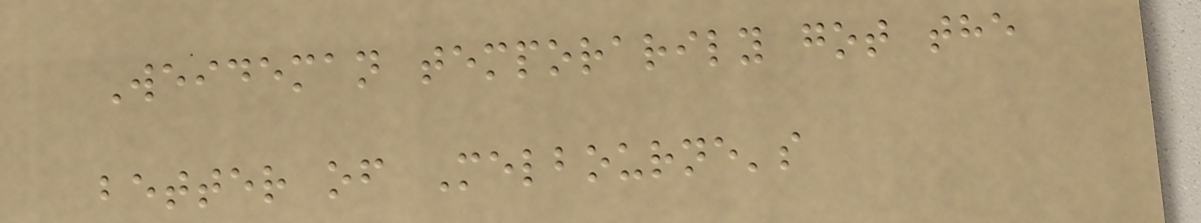Weideman temporarily got the
better of Melbourne's
